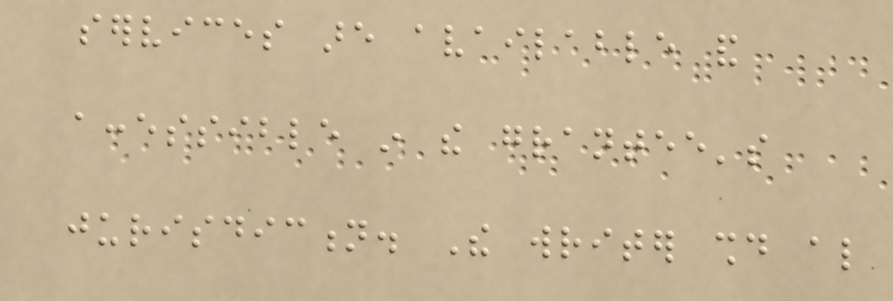services are available and
accessible in the grantee's
jurisdiction. The writer should also
